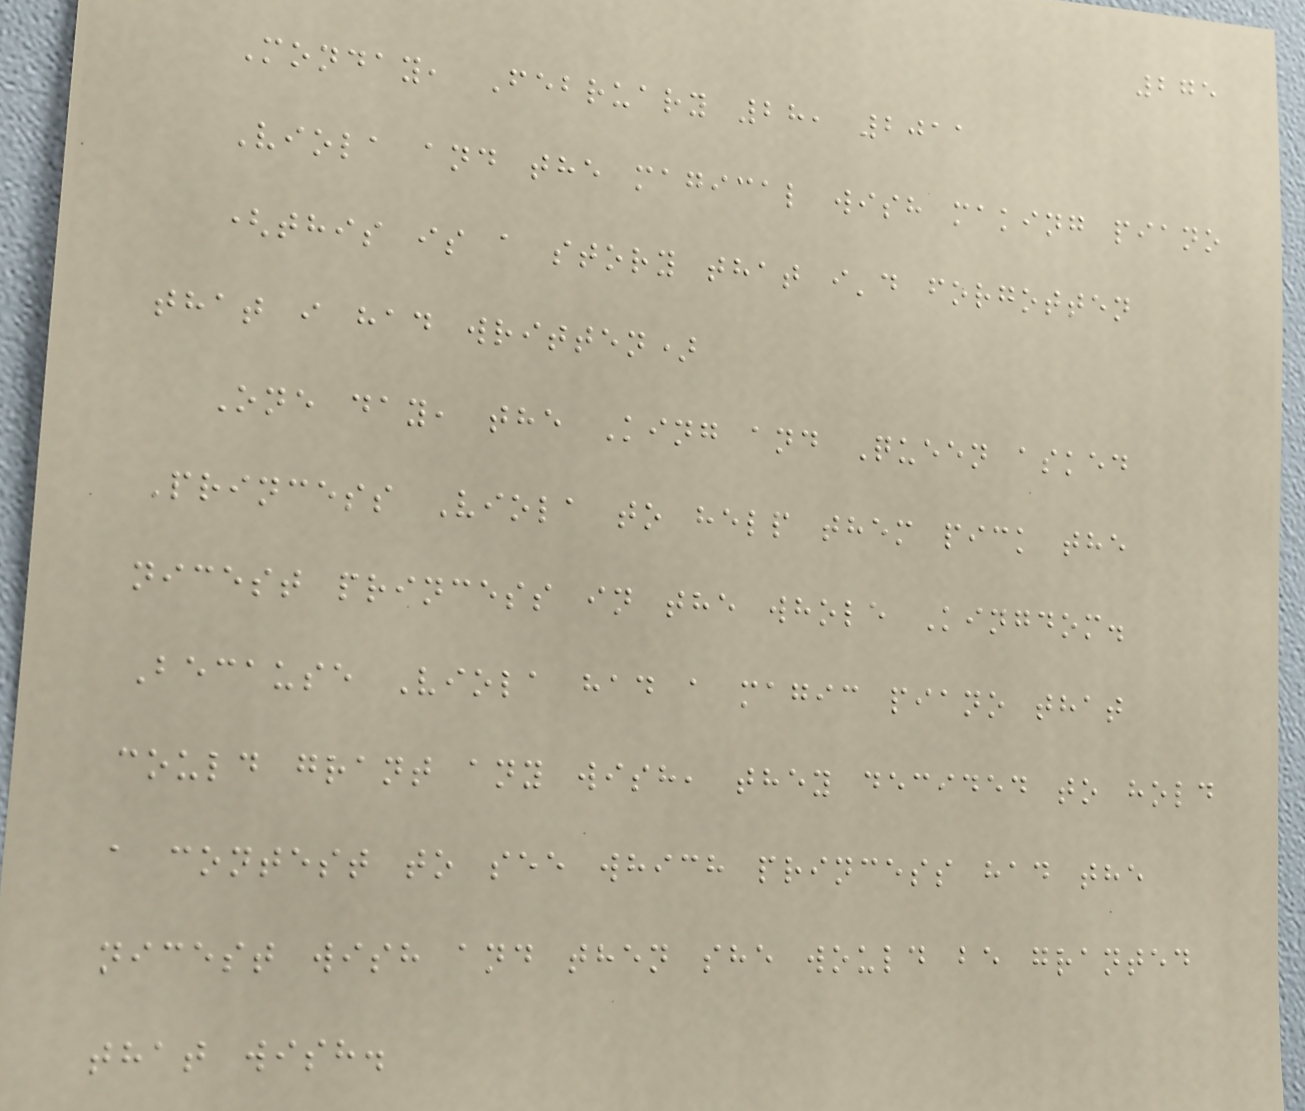275
Monday, February 28, 2011
Viola and the magical wish making piano
(this is a story that i'd forgotten
that i had written)
One day, the King and Queen asked
Princess Viola to help them pick the
nicest princess in the whole Kingdom.
Because Viola had a magic piano that
could grant any wish, they decided to hold
a contest to see which princess had the
nicest wish and then she would be granted
that wish.
